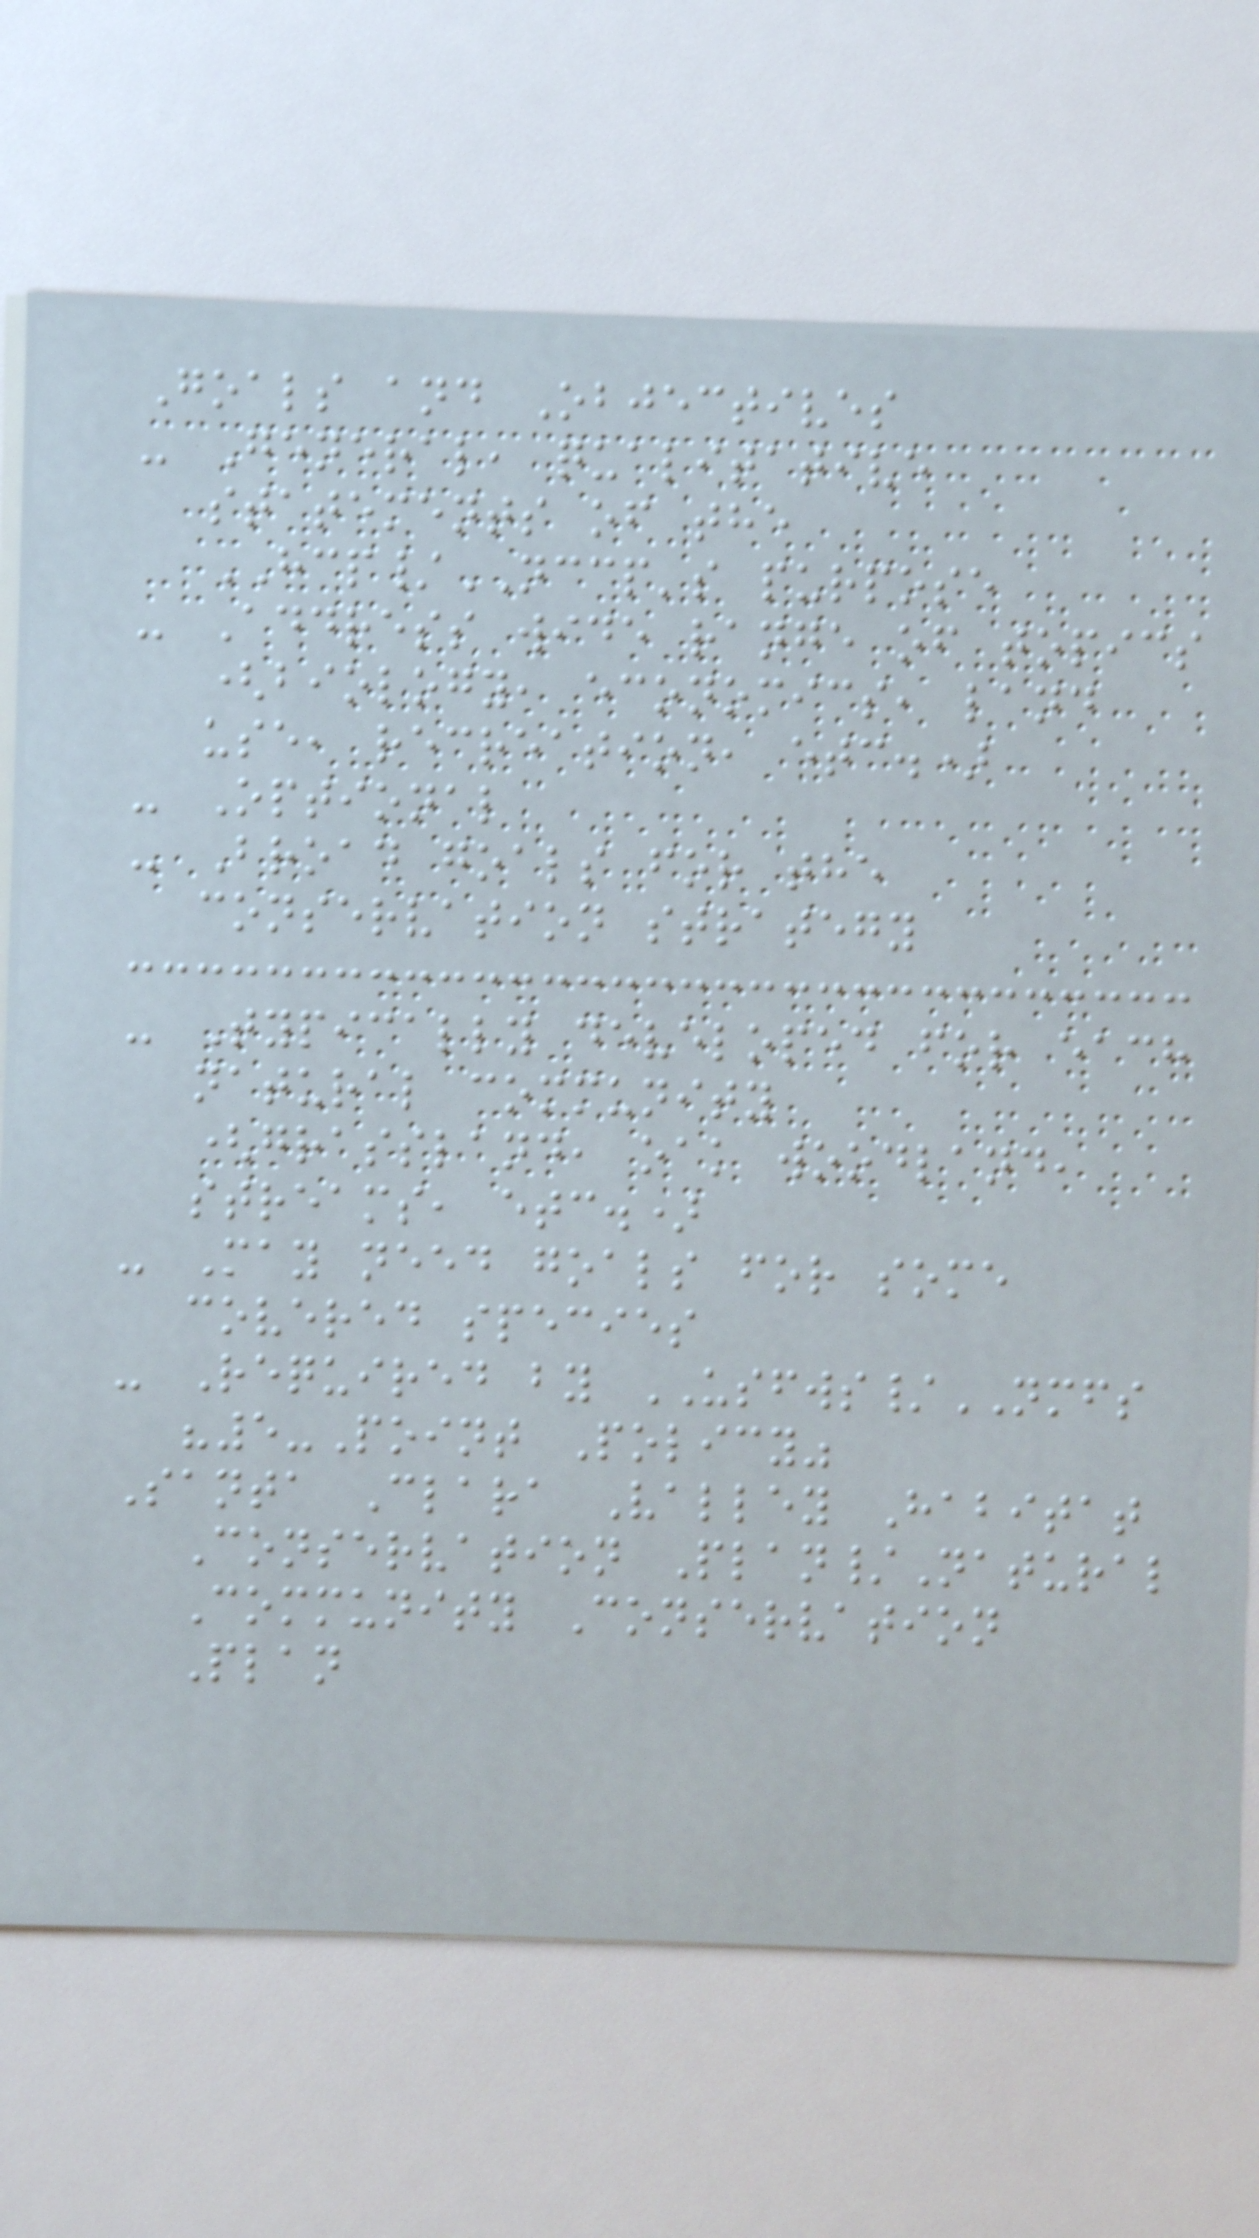Goals and Objectives
- General, qualitative
statements of the
HCP/NCCP's purpose
- Address wide range of topics
(biology, economics, land
use, recreation, etc.)
- Optional
- Broad goals for the
conservation strategy
- Typically developed for each
natural community
(grassland, oak woodland,
streams, etc.)
- May need goals for some
covered species
- Required by USFWS/NMFS
"5-Point Policy"
Santa Clara Valley Habitat
Conservation Plan/Natural
Community Conservation
Plan
